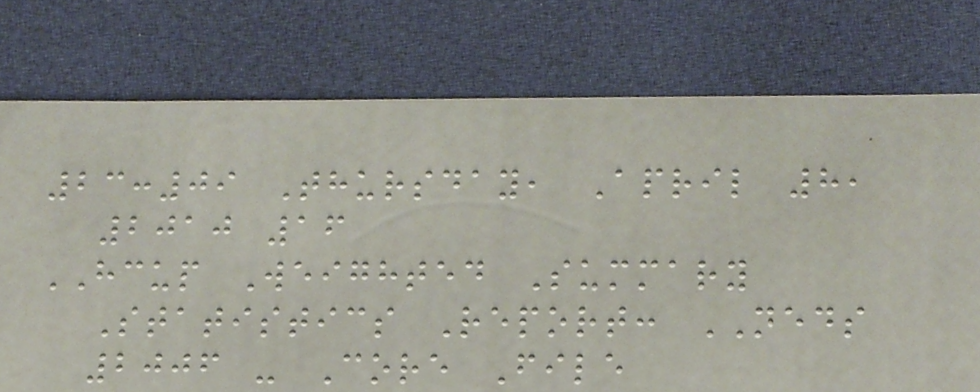23:09 Thursday, April 8,
2010 16
HCUP Weighted Summary
Statistics Report: NEDS
2006 - Core File
